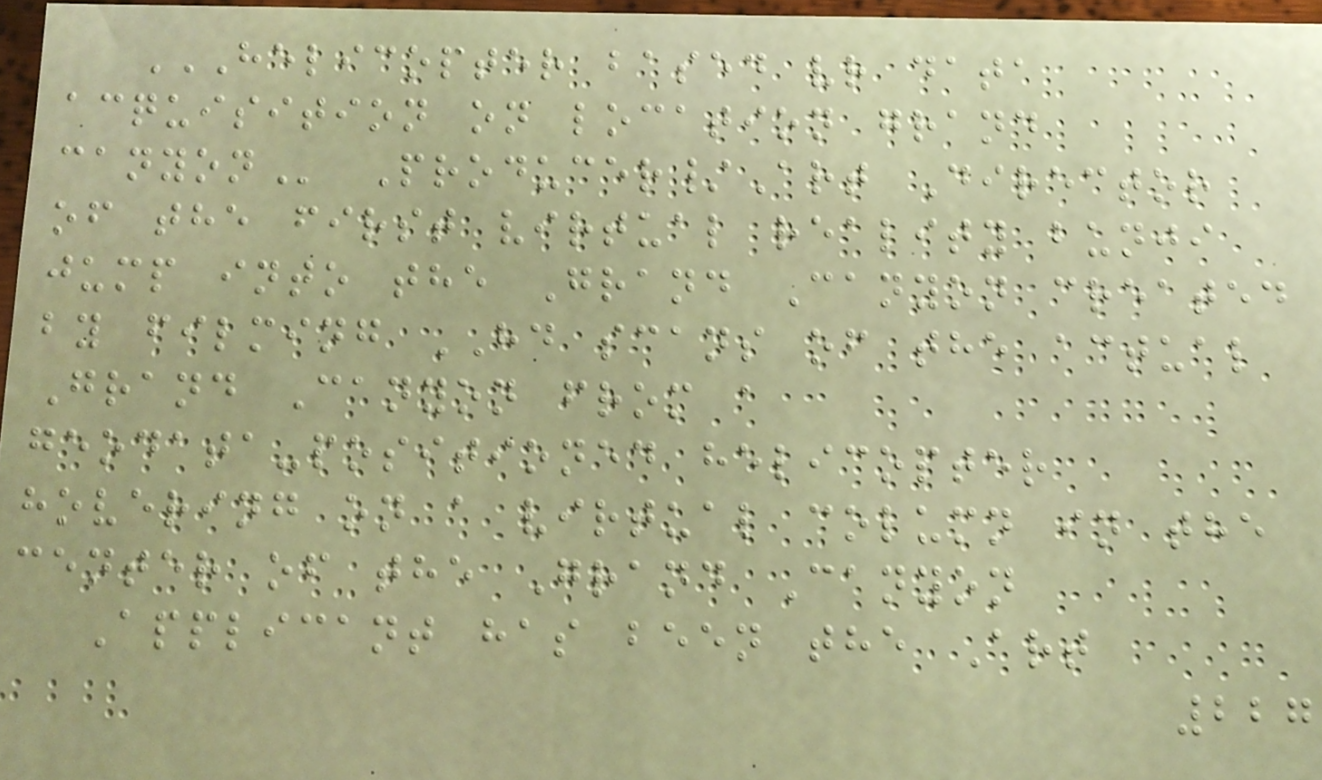HELICOPTER BASED VR DATA
ACQUISITION ON LOCATION GRAND
CANYON Producer/Art Director
of the first virtual reality bunji
jump into the Grand Canyon created
by filming HD scans of the actual
Grand Canyon from a
geodata-positioned helicopter
hovering on a virtual column in the
center of the Grand Canyon
Applicant has been the Art
227
